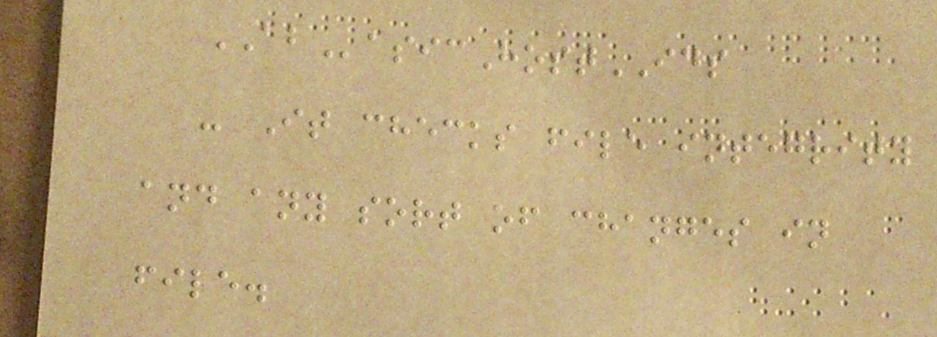ABasicHostIDS
- It checks file integrity
and any sort of changes in
file.
